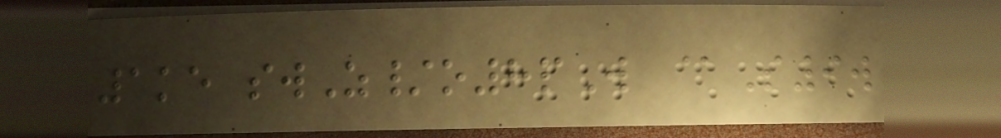1ke swZ/o8pW @S9w
